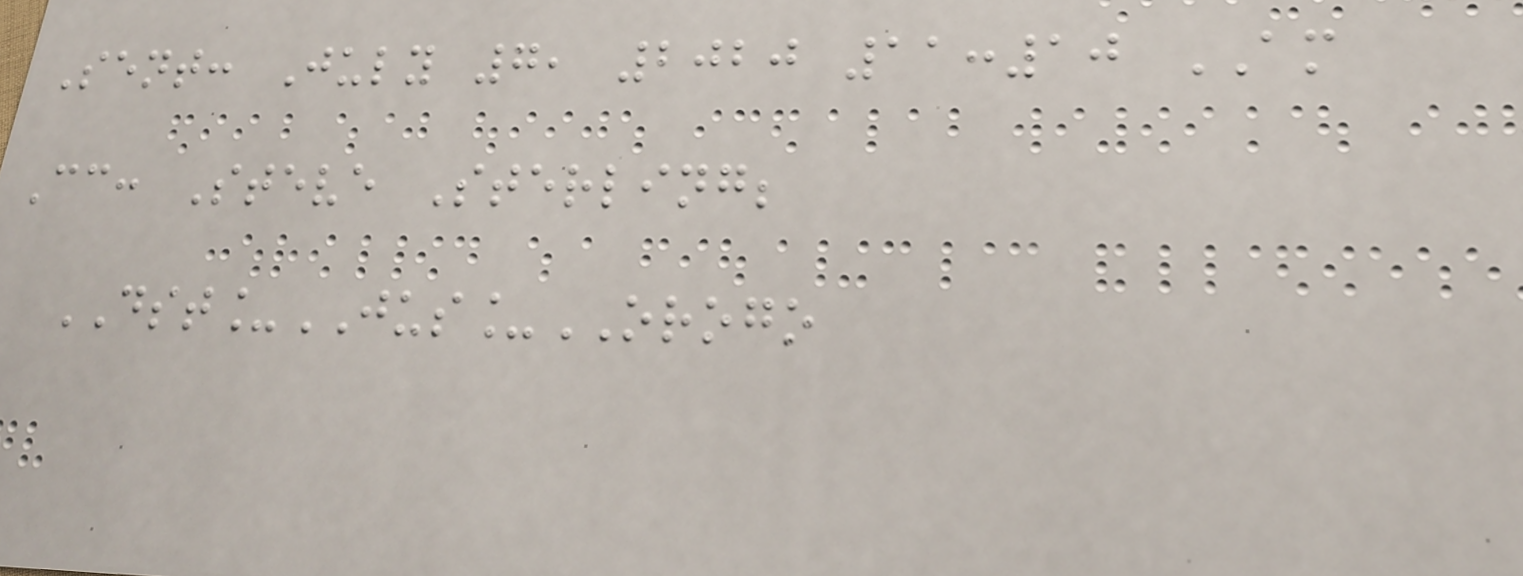Sent: July 7, 2020 11:10 AM
Cc: Steve Sterling;
DST_JUS_OROGO
